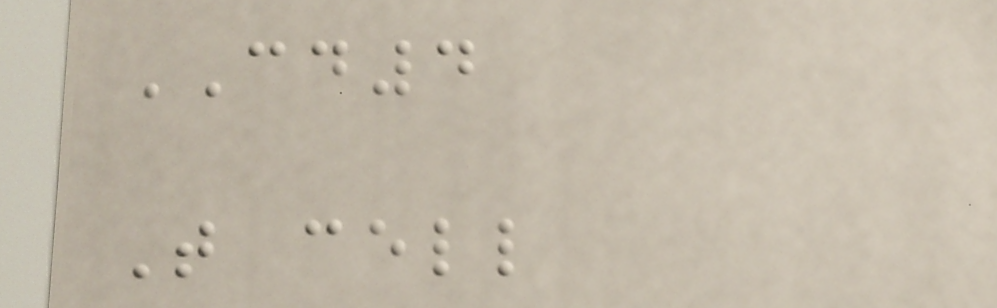CD4
T cell
